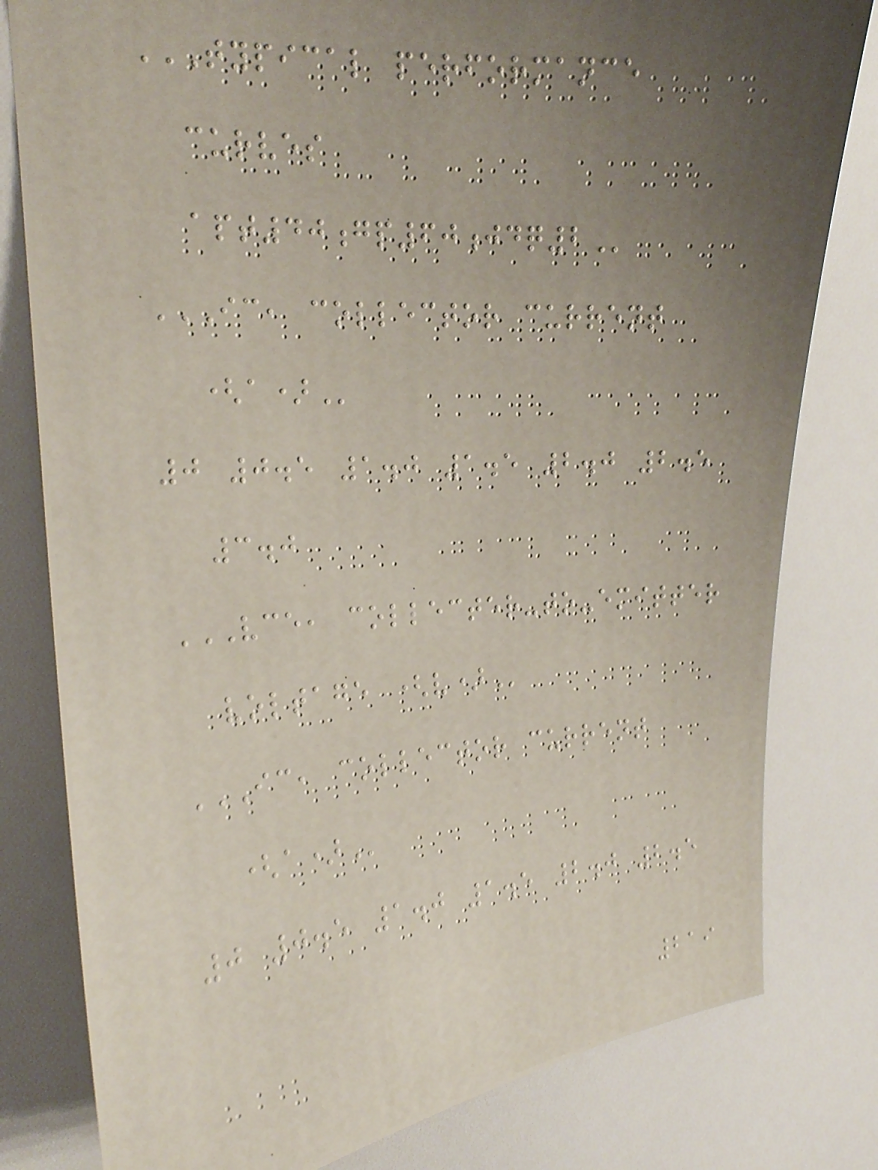TYPICAL PERFORMANCE
CURVES
APT40GP60JDQ2
IC, COLLECTOR CURRENT
(A)
0 0.5 1.0 1.5 2.0 2.5
3.0
VCE, COLLECTER-TO-EMITTER
VOLTAGE (V)
IC, COLLECTOR CURRENT
(A)
0 0.5 1.0 1.5 2.0 2.5
219
